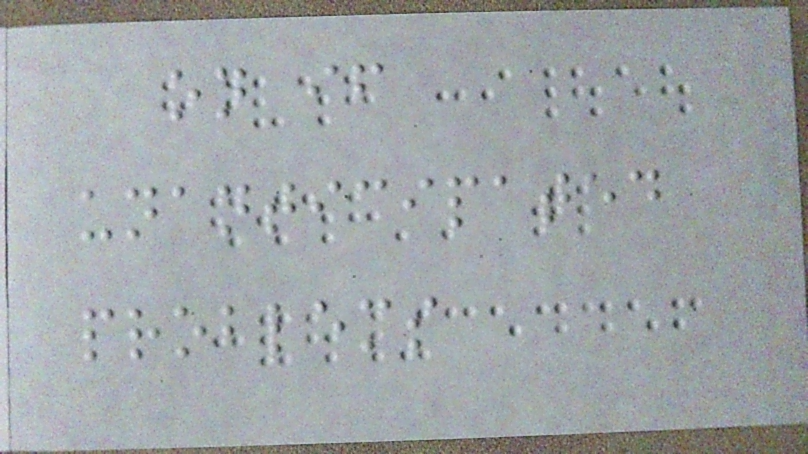on if
unanticipated
problems
